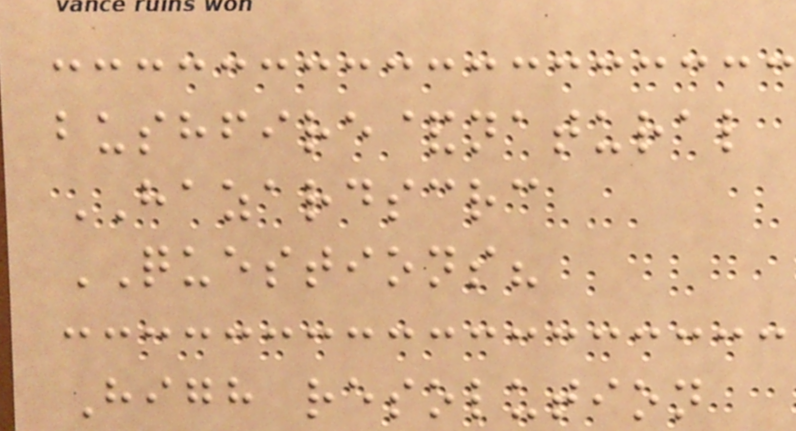bushfire&natural
HAZARDSCRC
QUESTIONS?
High resolution
